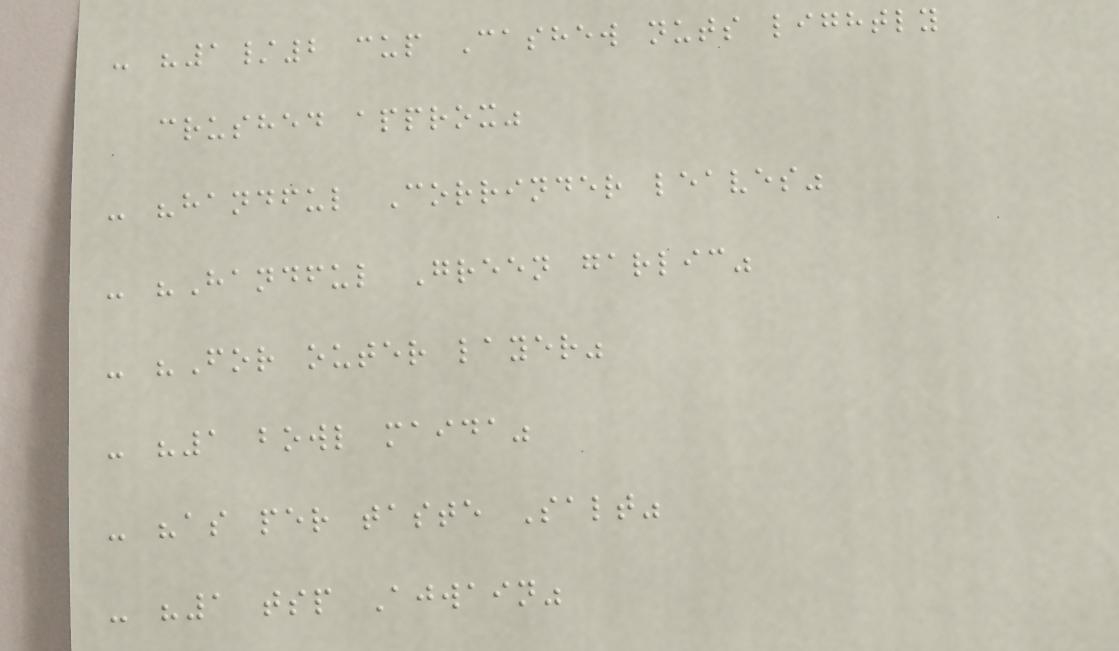- "1/2 cup Cashew nuts lightly
crushed approx"
- "handful Corrinder leaves"
- "Handful Green garlic"
- "For outer layer"
- "1 bowl maida"
- "as per taste Salt"
- "1 tsp Ajwain"
